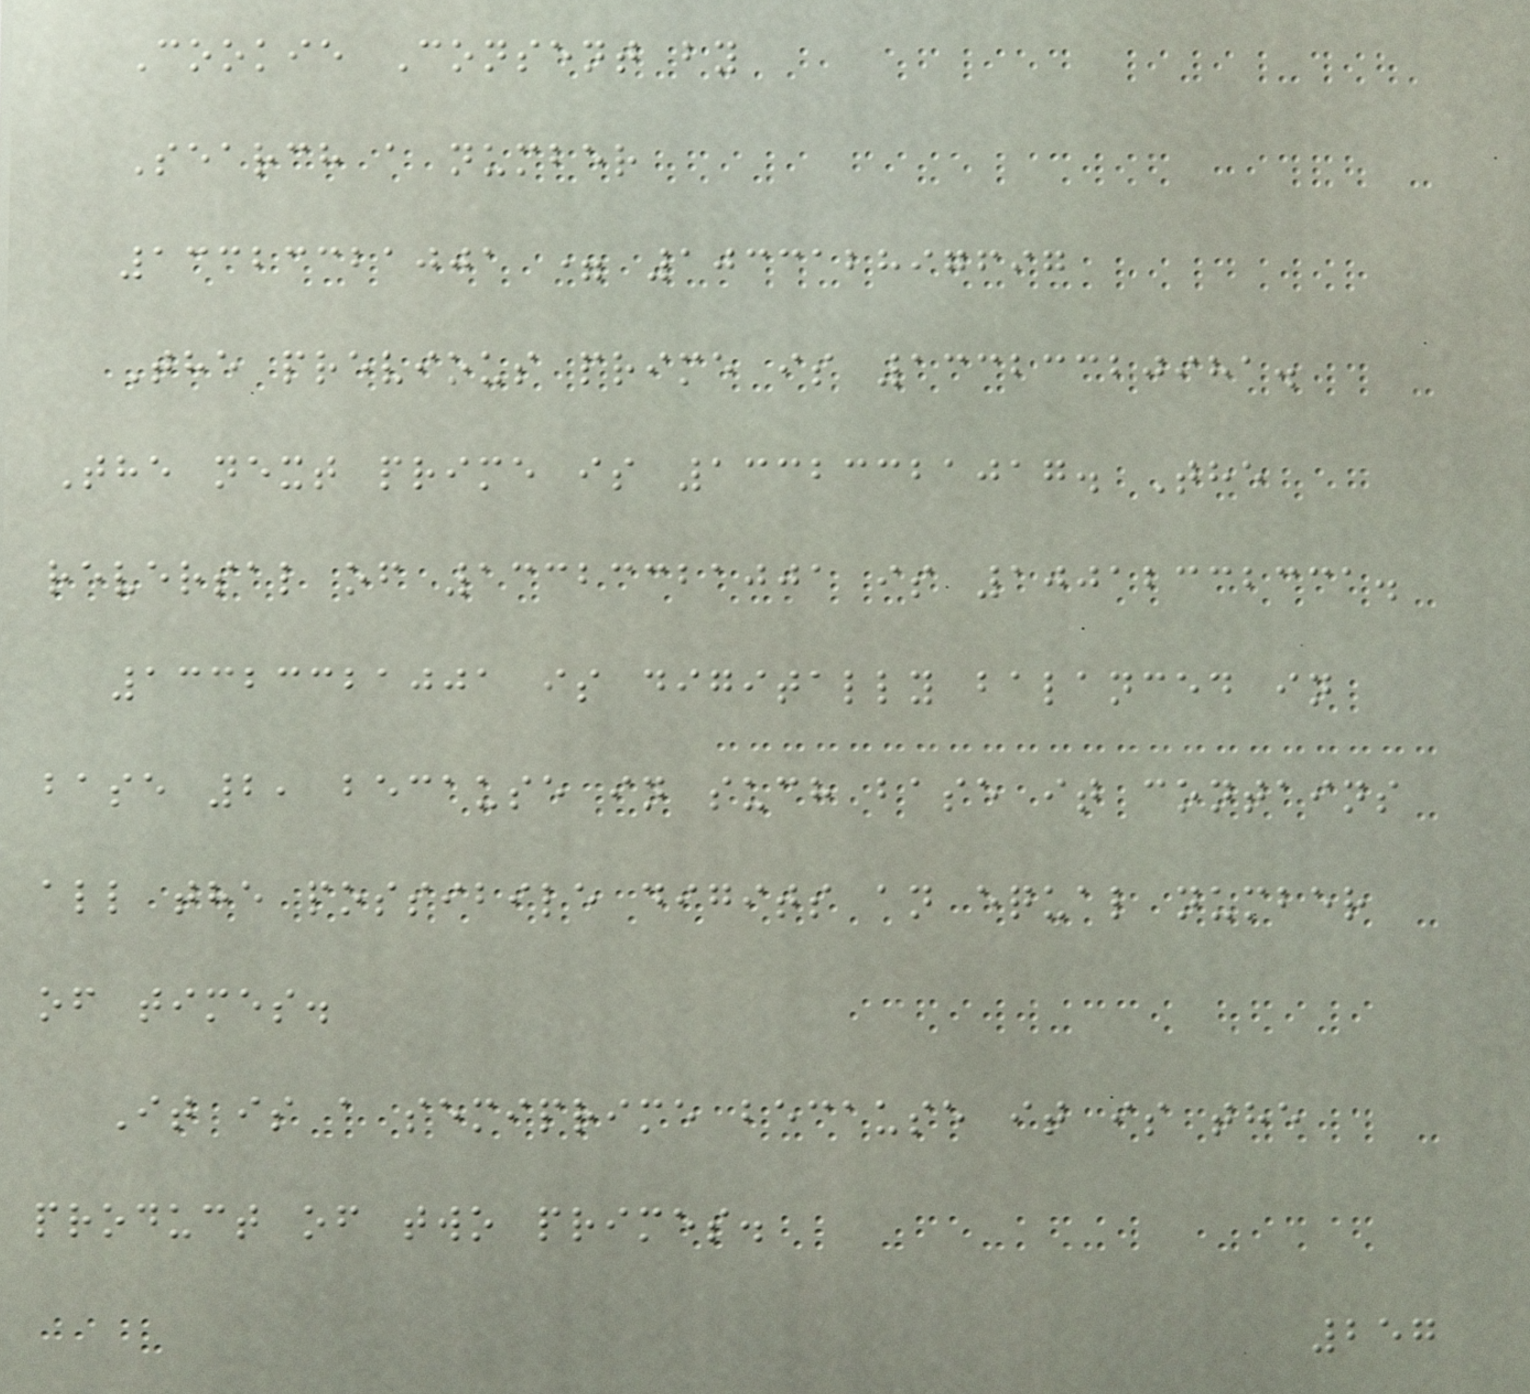Cookie Consent by
Search a number
13323321001 = 103312897697
The previous prime is 13323320981.
The next prime is 13323321017. The
reversal of 13323321001 is 10012332331.
13323321001 is digitally balanced in
base 2, because in such base it contains
all the possibile digits an equal number
of times.
It is a semiprime because it is the
product of two primes.
257
